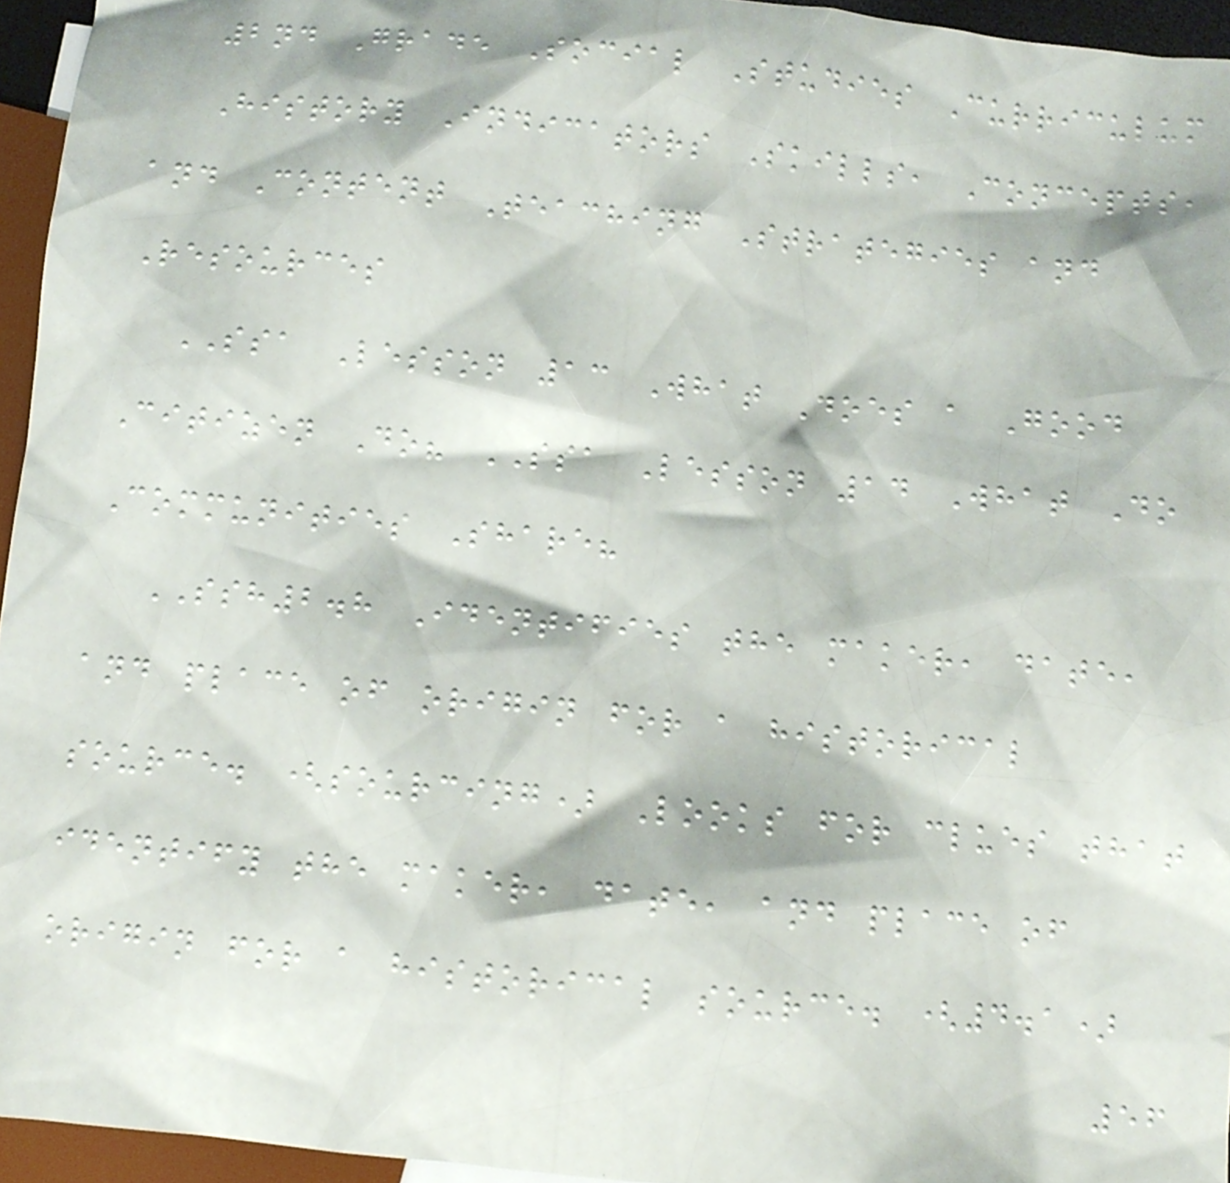2nd Grade Social Studies Curriculum
History Indicators Skills, Concepts,
and Content Teaching Strategies and
Resources
SSA Lesson 13 What Does a Good
Citizen Do? SSA Lesson 14 What Do
Communities Share?
SSH2.8 Identifies the maker, date,
and place of origin for a historical
source. (sourcing) Looks for clues that
identify the maker, date, and place of
origin for a historical source. (4.1)
56
